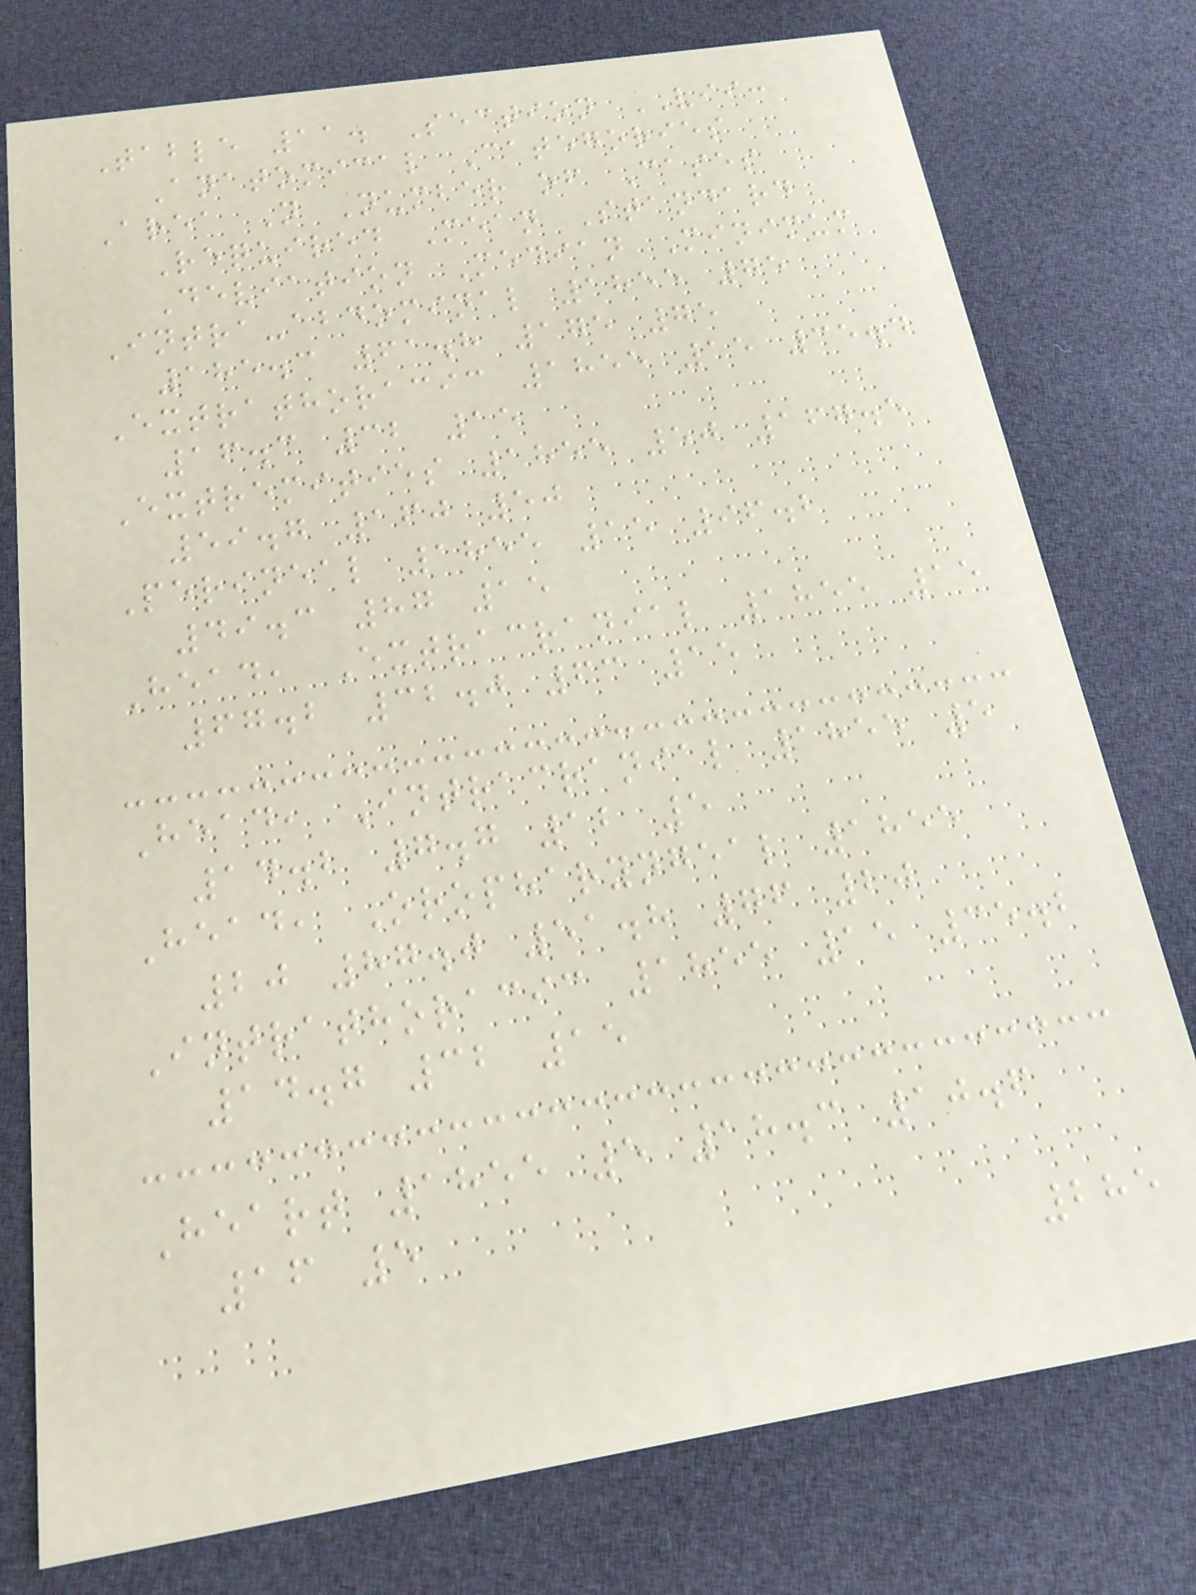Table 11. Section VII:
Anatomical Categories
Area N Number of Cases
Required Mean Standard
Deviation Median Minimum
Intra-abdominal 1855 75
185.3 61.8 175 75
Extrathoracic 1855 15 35.4
16.3 32 15
Extremities 1855 50 167.5
59.7 160 50
Perineal 1855 15 96.2
49.3 87 15
Head, Extracranial 1855 15
67.2 32.0 63 15
Head, Intracranial 1855 5
14.2 7.7 12 5
Head, Oropharyngeal 1855
20 87.0 51.8 76 20
Intrathoracic 1855 15 35.2
14.7 32 15
Heart 1855 5 18.3 10.6
16 5
285
